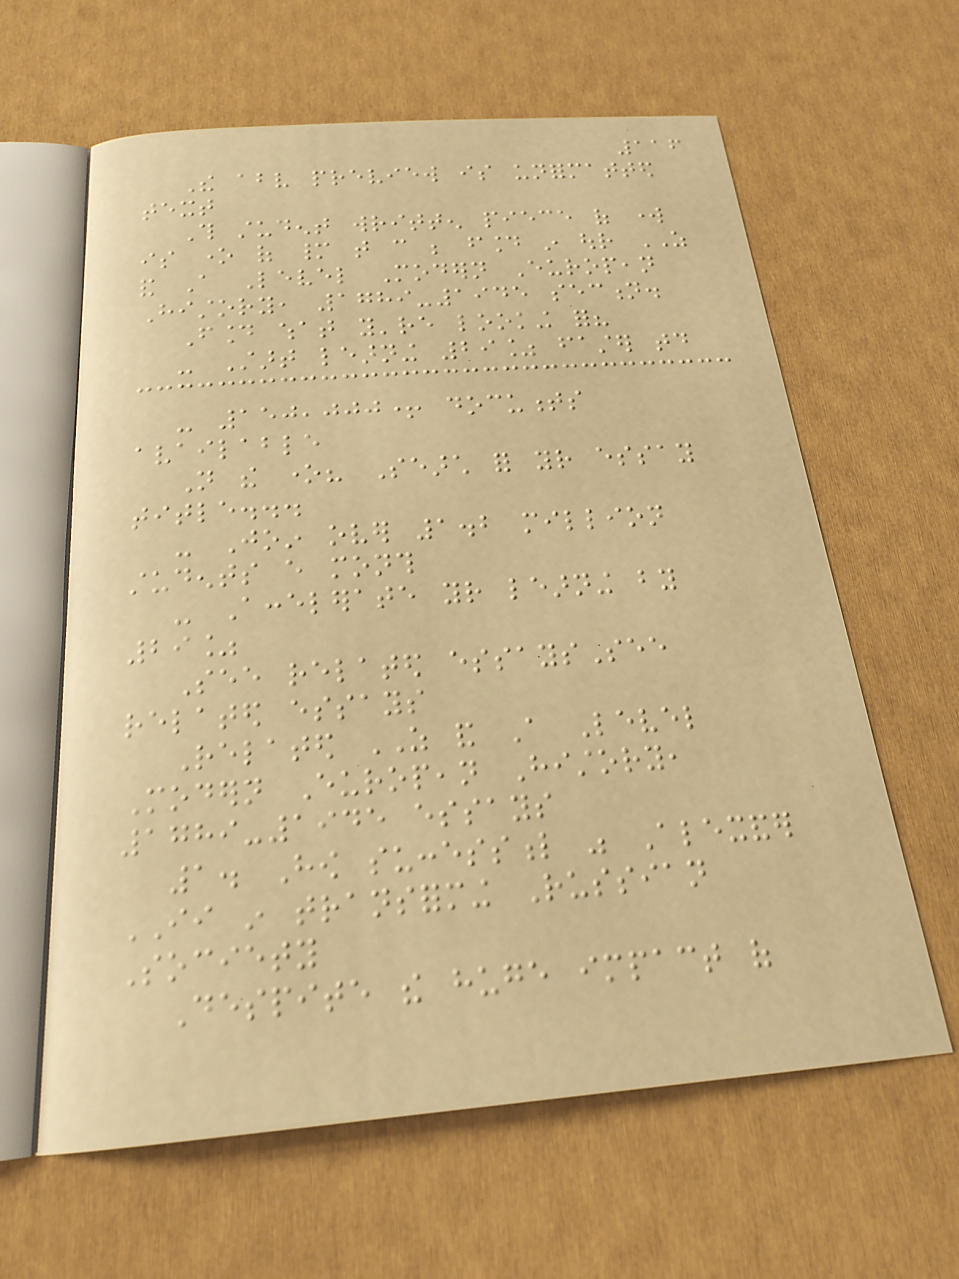116
The above preview is unformatted
text
This student written piece of work
is one of many that can be found in our AS
and A Level Modern European
History, 1789-1945 section.
Found what you're looking for?
- Start learning 29% faster today
- 150,000+ documents
available
Not the one? Search for your essay
title...
- Join over 1.2 million
students every month
- Accelerate your learning by
29%
See related essaysSee
related essays
Related AS and A Level
Modern European History,
1789-1945 essays
1. How successful was Alexander
II in transforming Russian
Society
Despite the huge impact of
